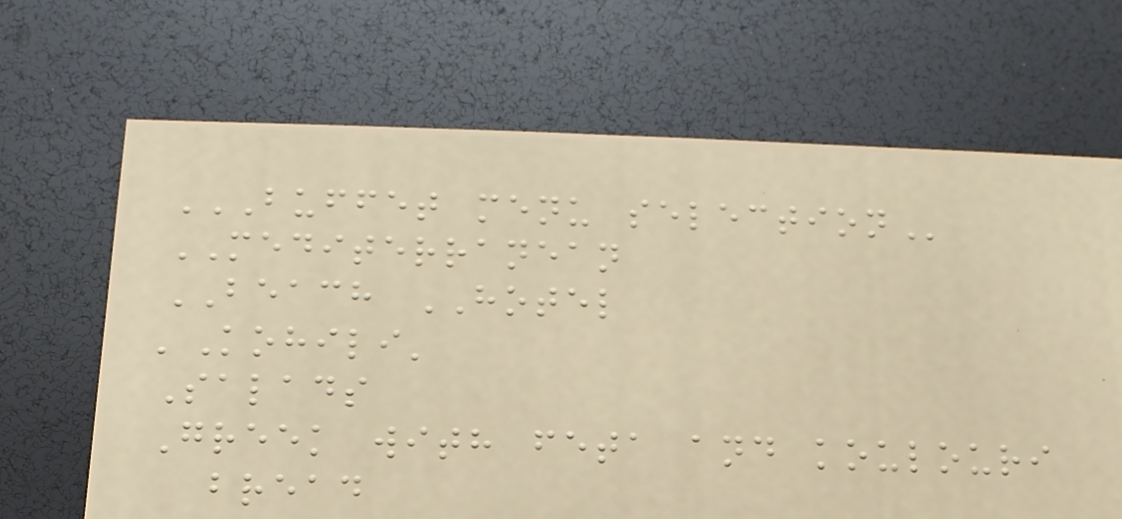BUFFET MENU SELECTION
MEDITERRANEAN
BEACH HOTEL
'Kohili'
Salads
Greek with feta and koulouri
bread
